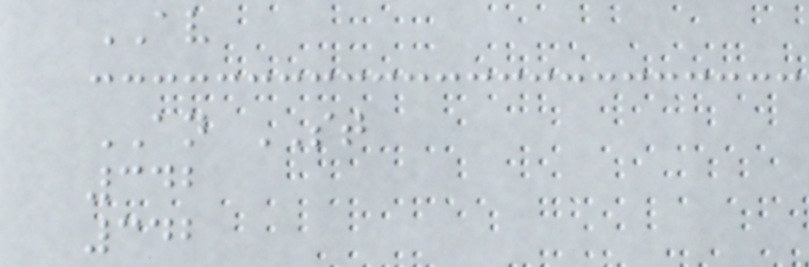AV
AN ST
342
342
